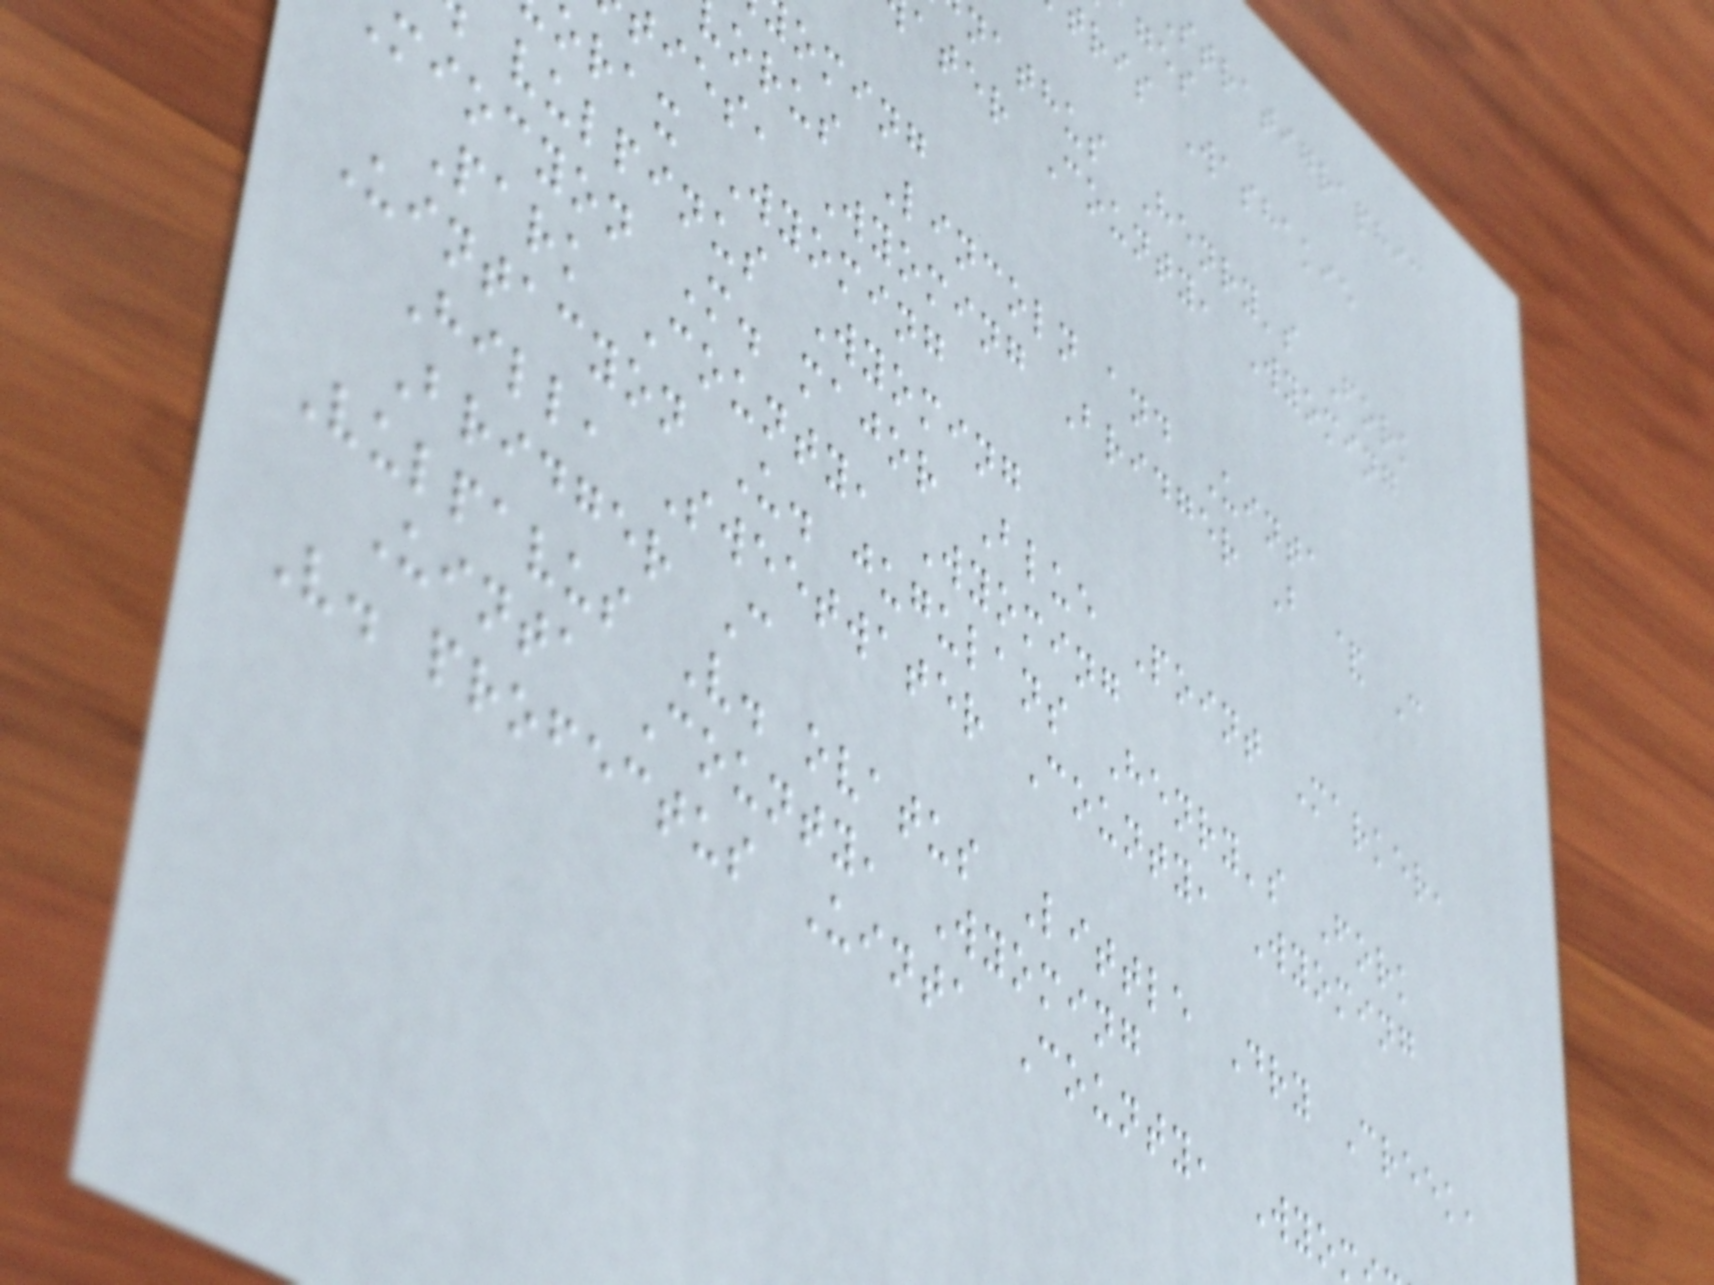stratigraphic
ris Washakie
nathus Henry's Fork
ater County, Wyoming
oming
orus Lincoln and Uinta
ies, Wyoming Bridger B & C
orax Wyoming
vulpinus Wyoming
miocyon M. major Blue Point Marker,
Park County, Wyoming
Uintacyon U. jugulans Henry's Fork
Hill, Sweetwater County, Wyoming
Bridger C
Vulpavus V. ovatus Little Dry Creek,
Uinta County, Wyoming
V. profectus Uinta County, Wyo
